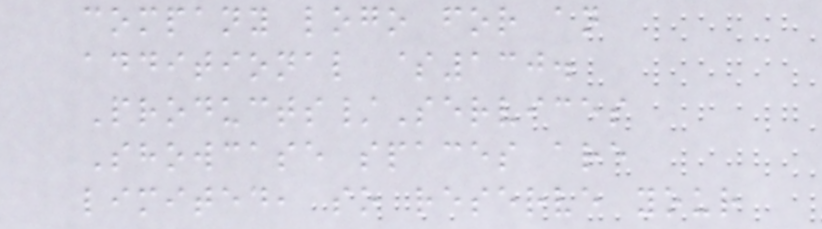company logo for an
additional $130.
Products/Services
Showcase spaces are
limited, so reserve your
